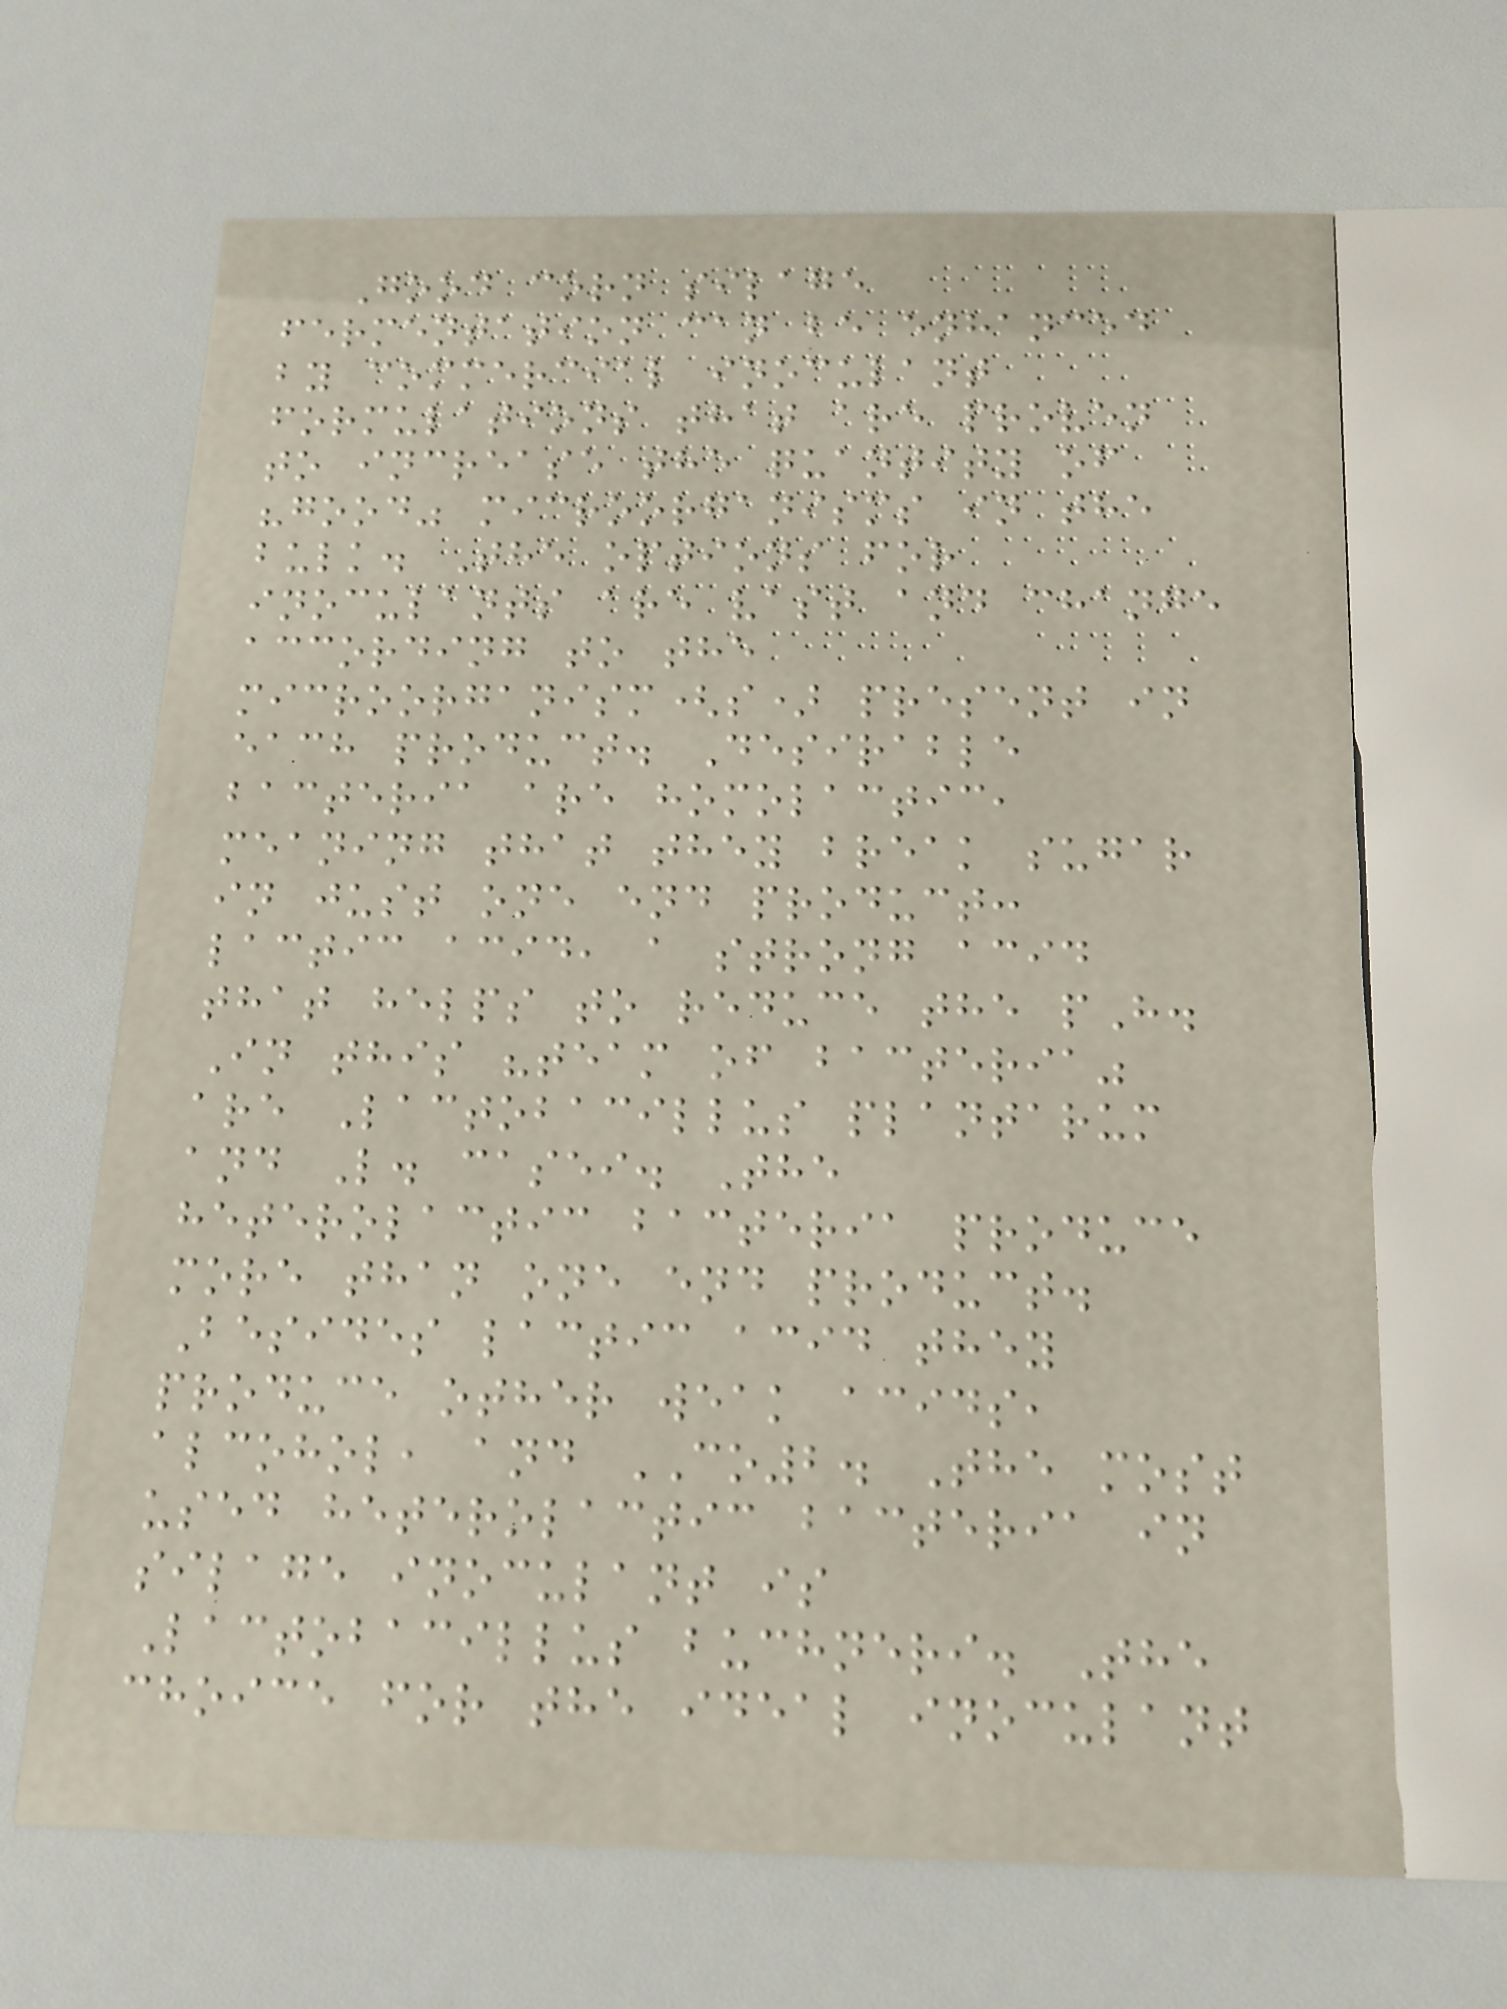Good corn silage
fermentation can be enhanced
by commercial inoculant
formulations that are proven
to increase the quantity of
"good" microorganisms in the
bulk. The options for
inoculants are vast and change
according to the
microorganism(s) present in
each product. Desirable
bacteria are homolactic,
meaning that they break sugar
in just one end product:
lactic acid, a strong acid
that helps to reduce the pH.
In this "team of bacteria"
are Lactobacillus plantarum
and L. casei. The
heterolactic bacteria produce
more than one end product.
Besides lactic acid they
produce other weak acids,
alcohol, and CO2. The most
used heterolactic bacteria in
silage inoculant is
Lactobacillus buchneri. The
choice for the ideal inoculant
